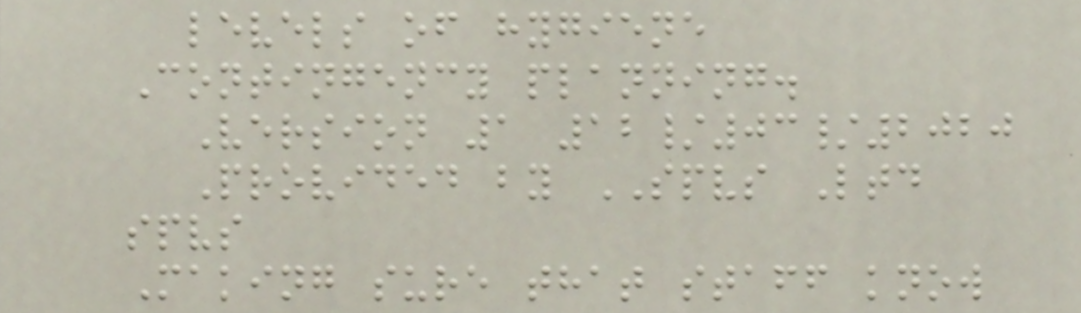levels of hygiene
Contingency planning.
Version 1 12/03/2020
Provided by SPVS Ltd
spvs
Making sure that staff know
